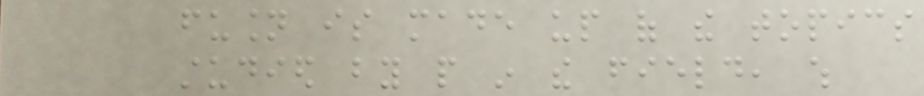fusion is made up of the topics
studied by people in the field, which
